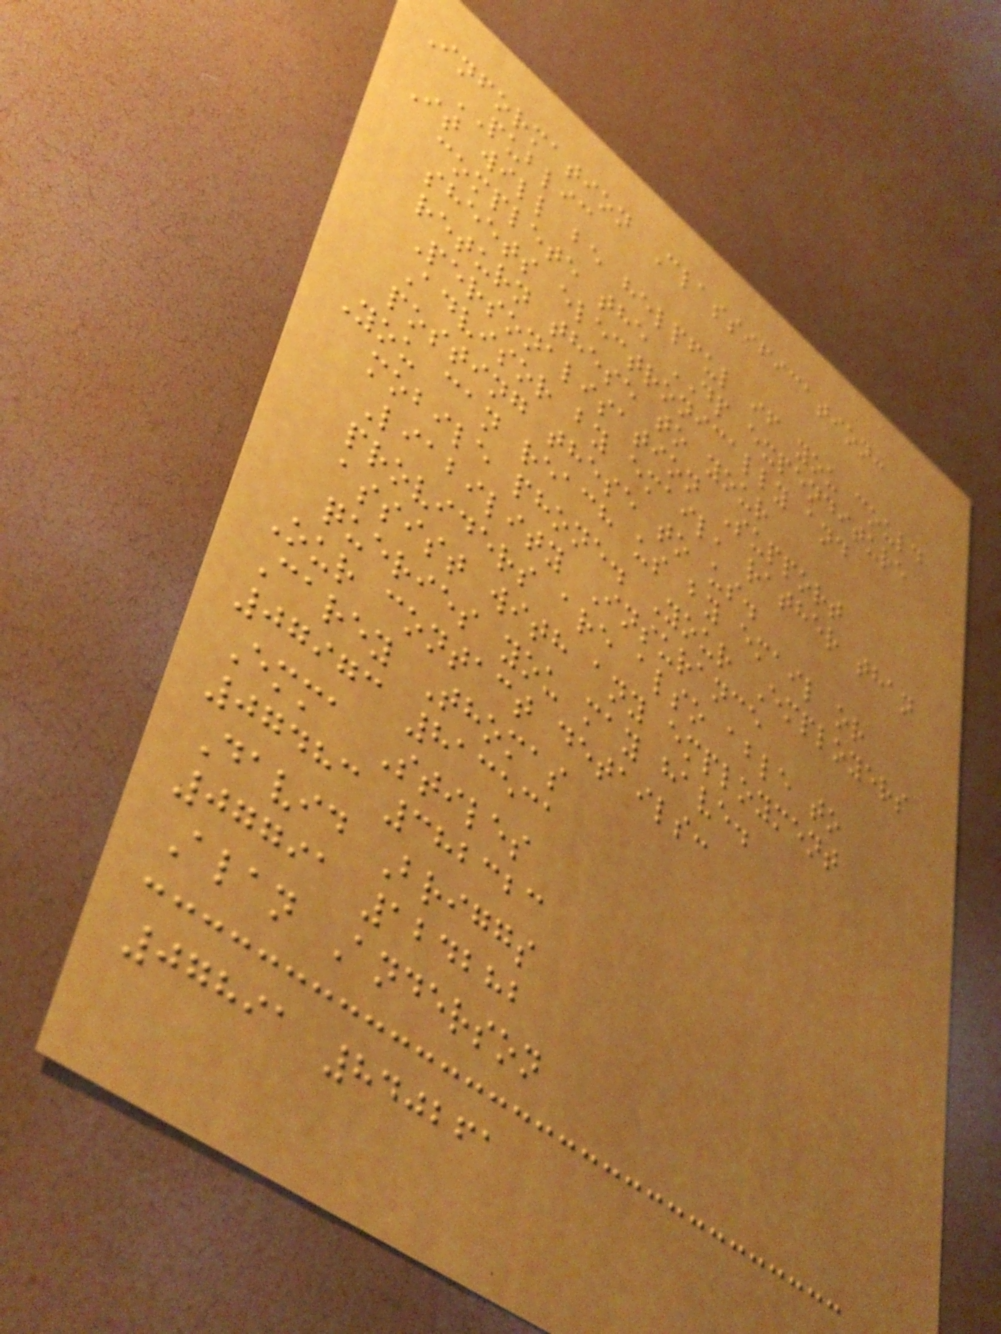Information Classification:
PUBLIC
It will be helpful if you could
complete the DP expenditure
sheets electronically and
return these to your
Personalisation Support
Advisor by email, rather than
posting these to us.
You can reach us by email or
mobile phone. Your Employers
Liability Insurance
providers are also able to
assist with any employment
queries you may have.
Our contact details:
Carey Thomas
07973 813531
Emma Stiles
07483 382323
David Briggs
07791 124282
Alan Anderson
07891 840261
